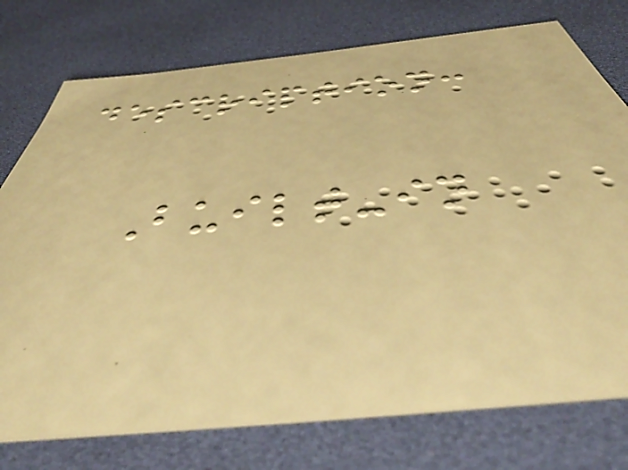description:
Built-in
